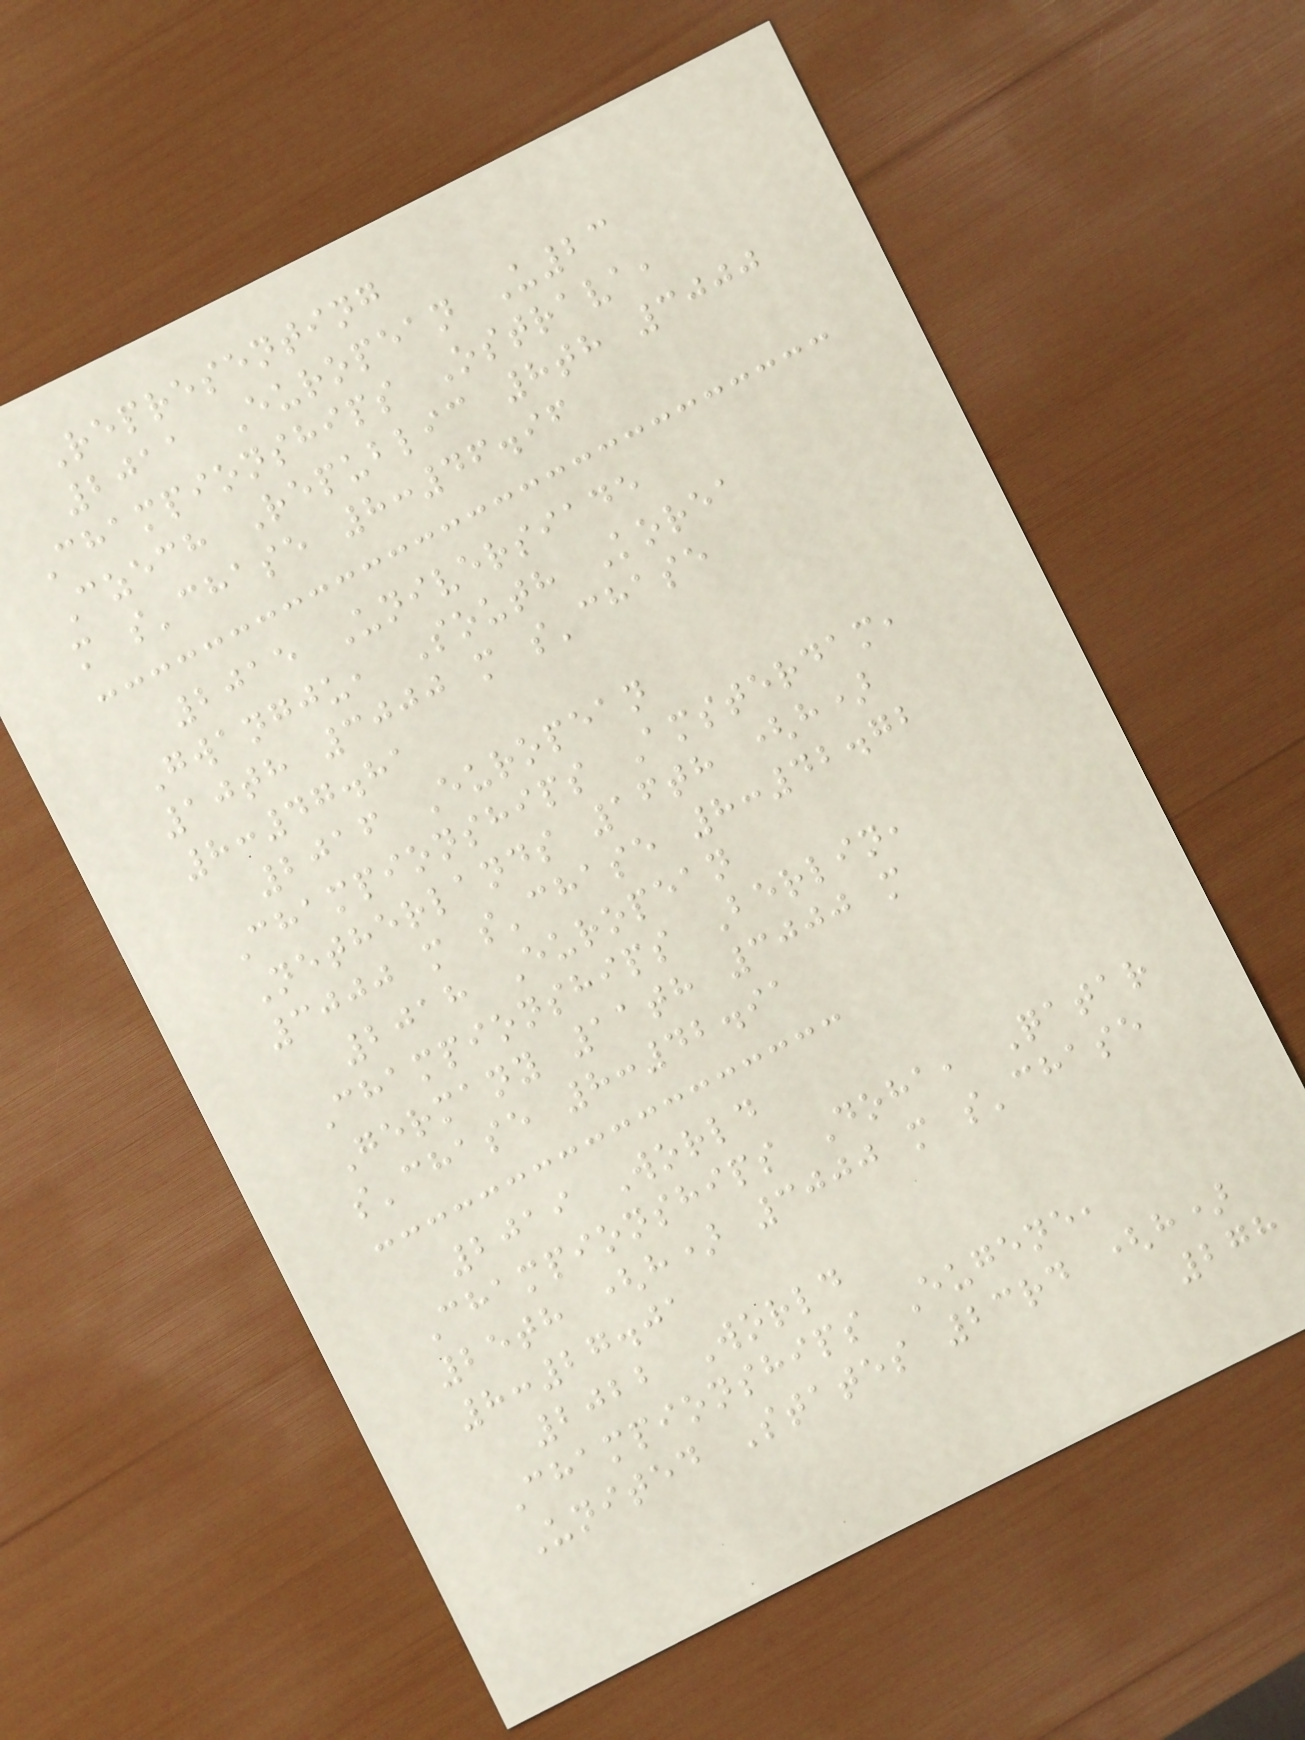Representing
2011 European U23
Championships Ostrava,
Czech Republic 8th 3000
m s'chase 8:46.96
2015 Universiade
Gwangju, South Korea
10th 3000 m s'chase
8:47.81
2016 European
Championships Amsterdam,
Netherlands 16th (h)
3000 m s'chase 8:42.72
2018 European
Championships Berlin,
Germany 11th 3000 m
s'chase 8:42.91
2019 World
Championships Doha, Qatar
25th (h) 3000 m s'chase
8:27.01
2022 World
Championships Eugene,
United States 23rd (h)
278
